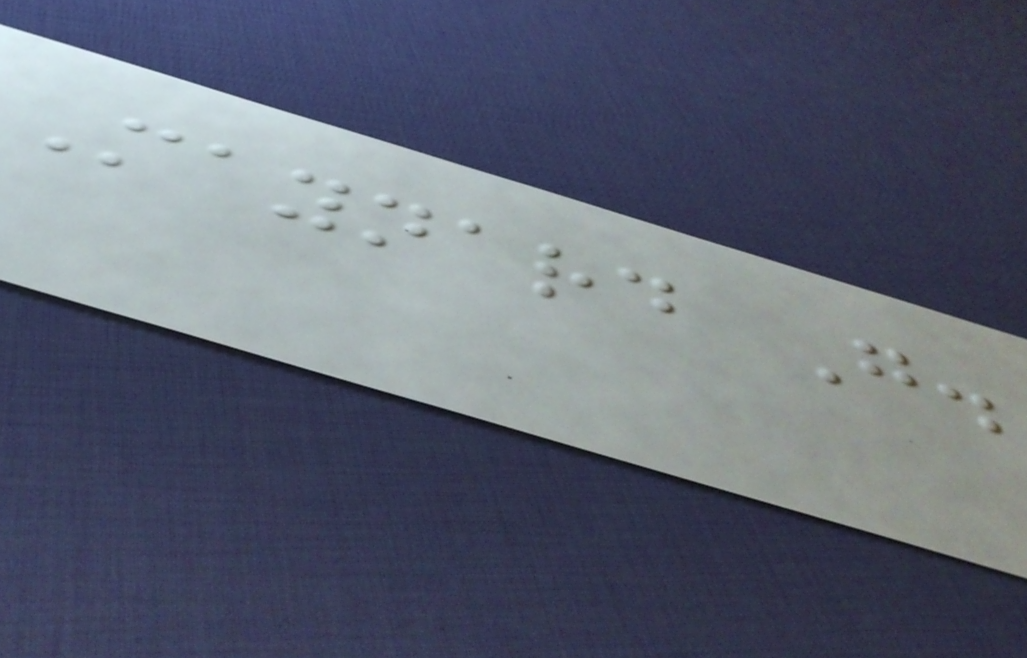Maynard G.
